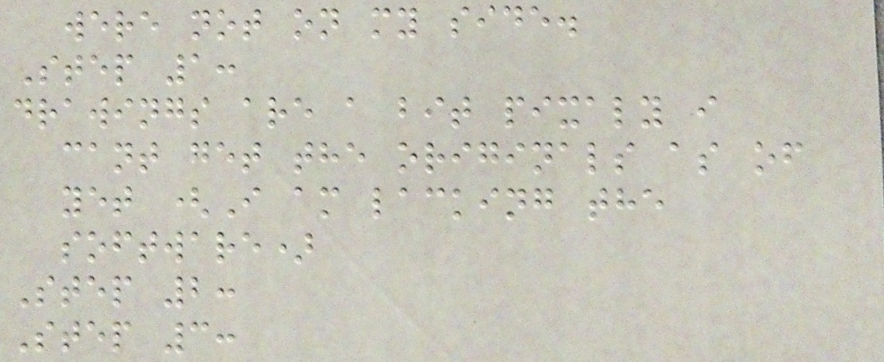were not on my side.
Step 1:
drawings are a bit pixaly i
cant get the originals as of
yet (I am lacking the
software)
Step 2:
Step 3:
